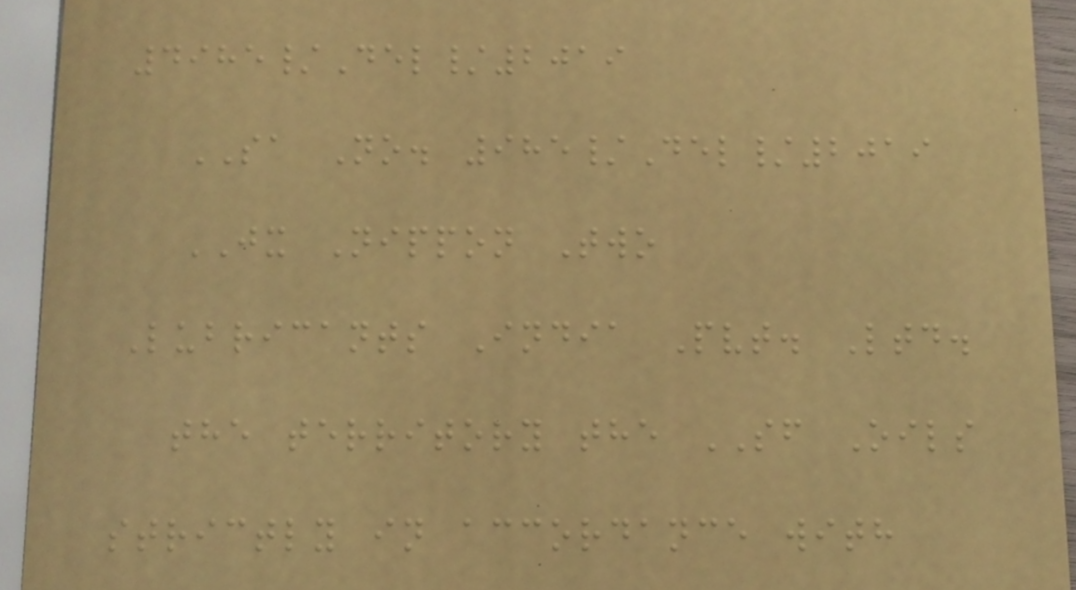4985/Del/2019
SA No. 985/Del/2019
JX Nippon Two
Lubricants India Pvt. Ltd.
the territory the SF Oils
strictly in accordance with
